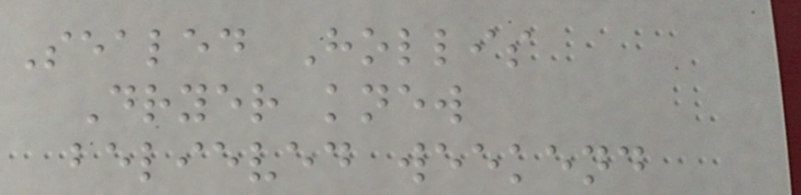Sealed Hollis
Dryer knew
believed weekend
